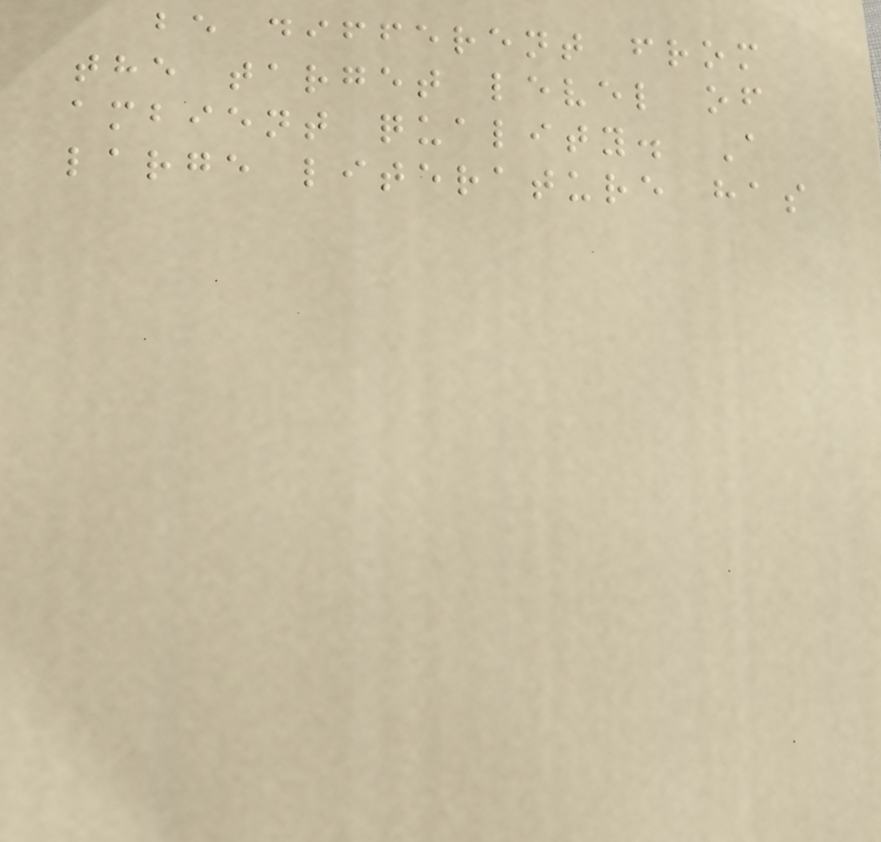be different from
the target level of
ambient quality. A
large literature has
